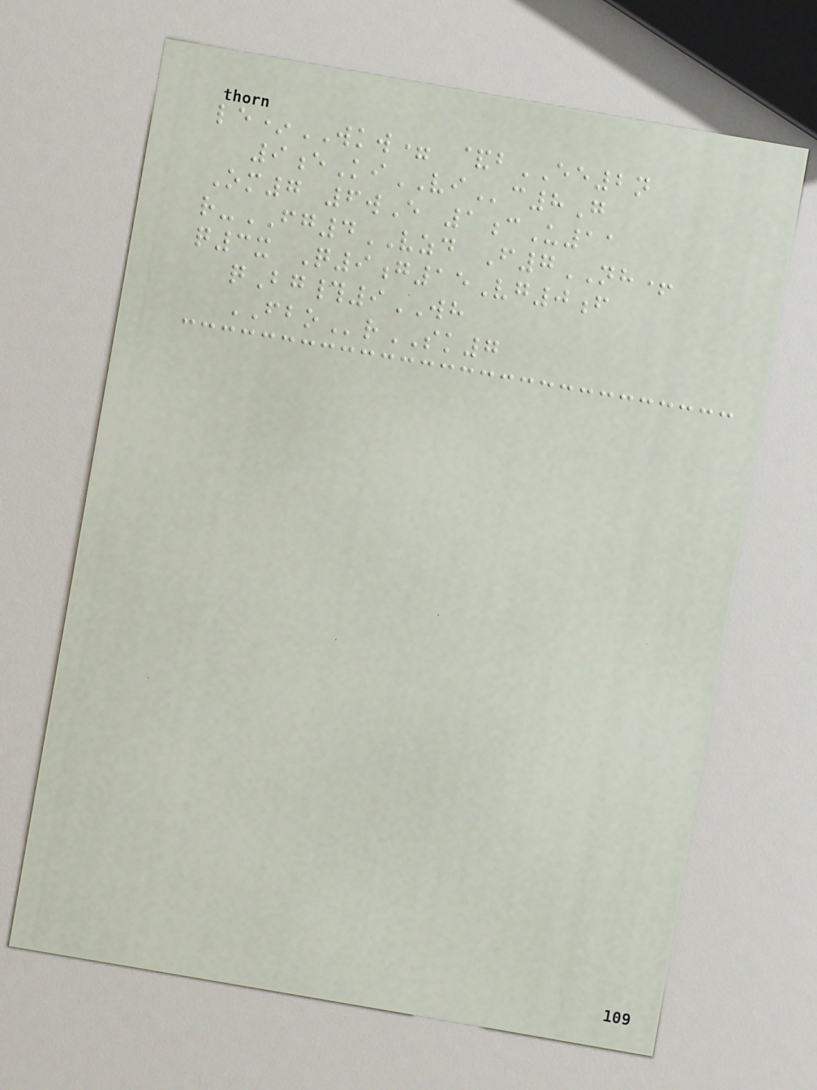le*WKW= &bEE2n
9eKiVIc8G
Om7 6wE 1cU11
r-FG4VZD F7NH+
q3x Q9g15Vg0f
qBg#9WH
FBOrSK7
